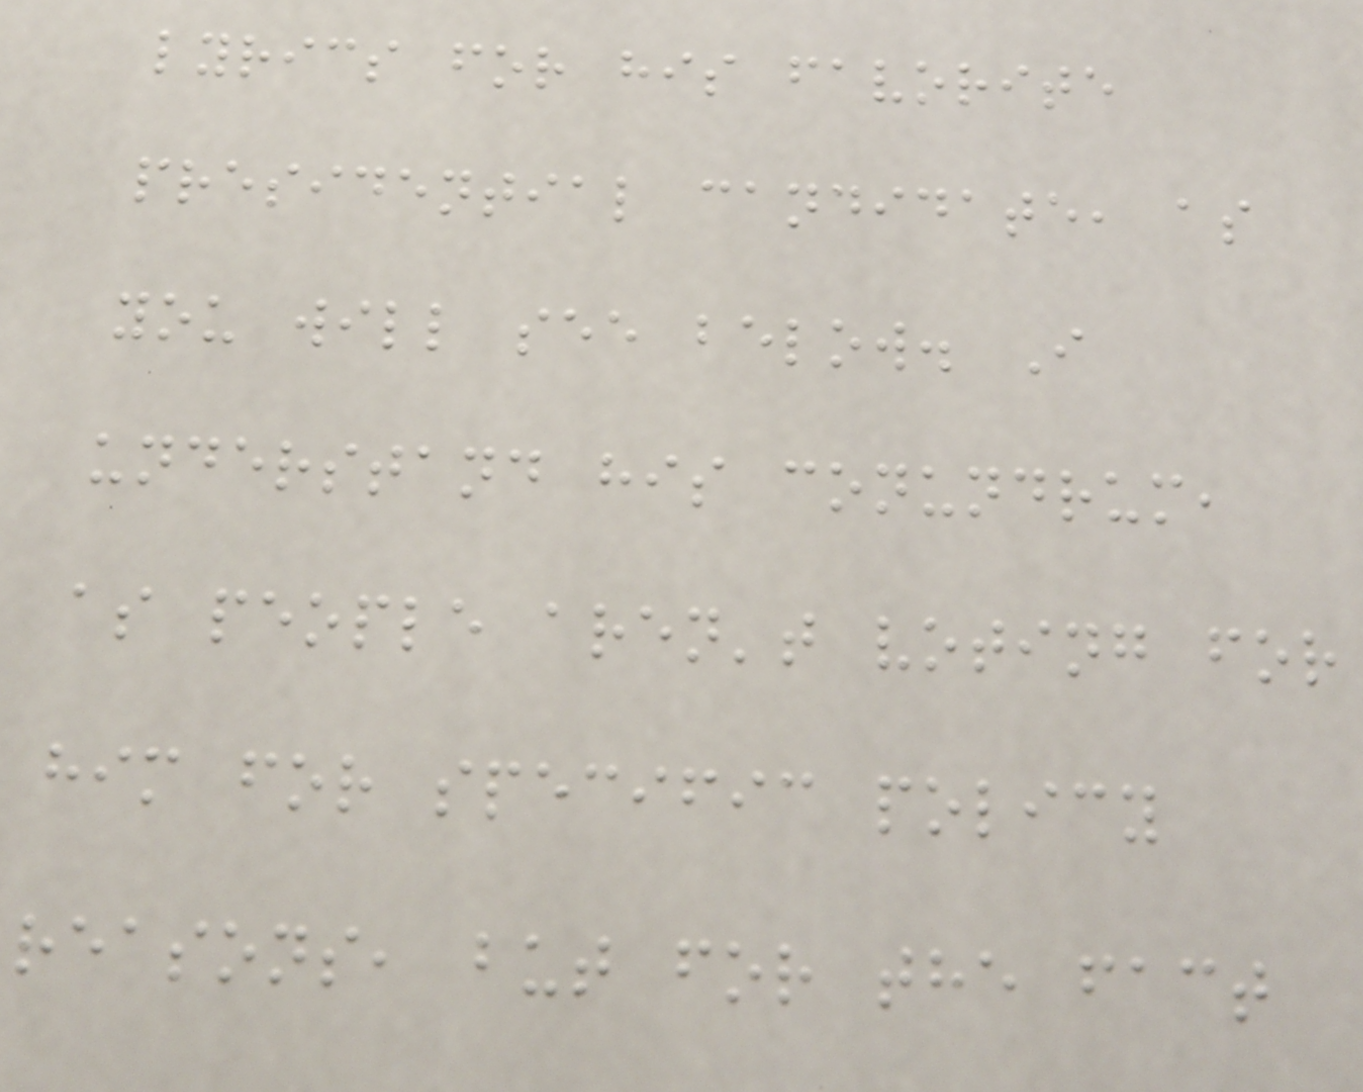lyrics for his favorite
presidential candidate, as
you will see below. I
understand his conundrum,
as people aren't voting for
him for specific policy
reasons, but for the fact
